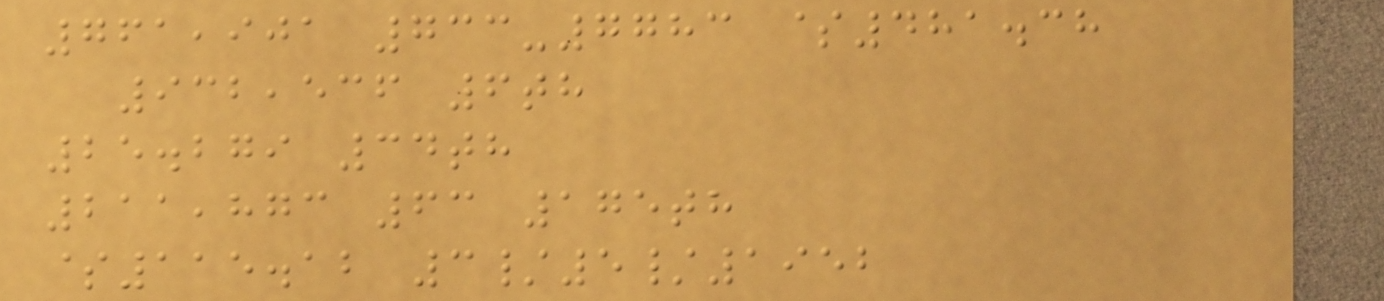761,901 733-7783 $481.38
932,536 6th
25.279 34th
211,873 63 175th
$115.12 3/5/1952
